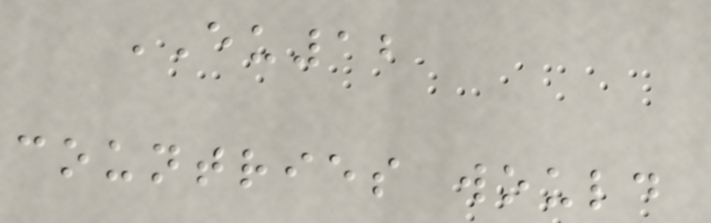EU12
countries would
